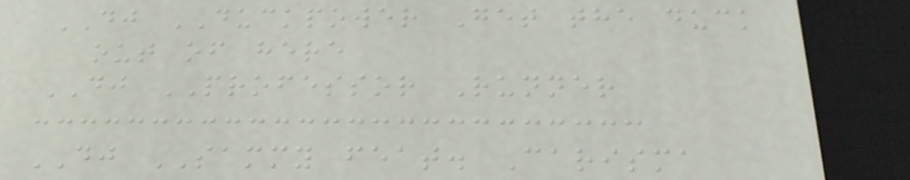DJ DUCKPOWER Get the duck
out of here
DJ PROFESSOR Runner
DJ SAMMY feat. Carisma
